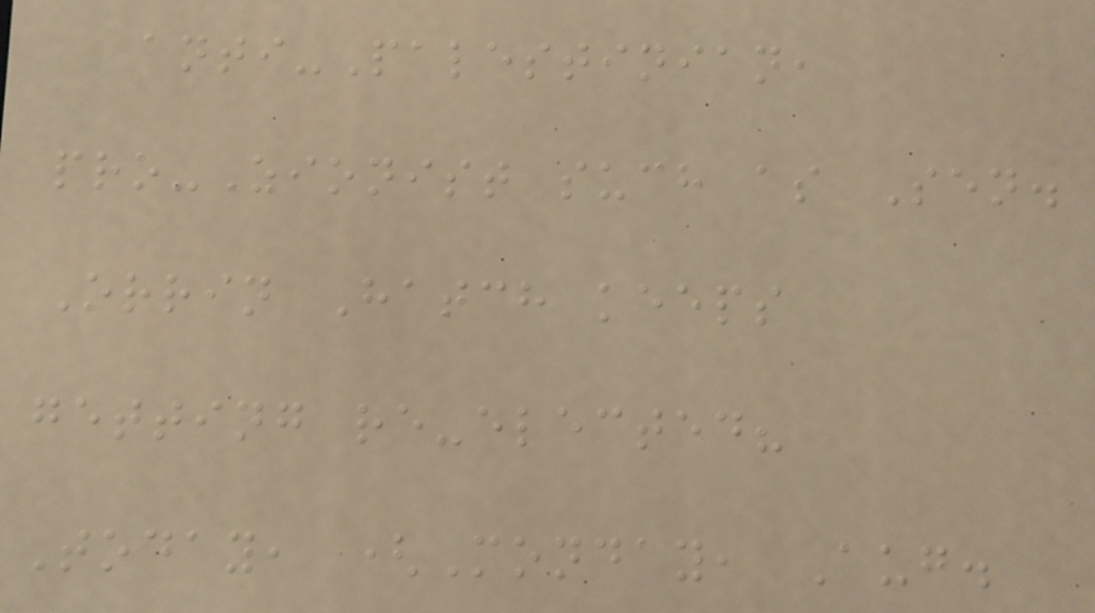anti-Palestinian,
pro-Zionist such as Sen.
Orrin Hatch keeps
getting re-elected?
Today, (Monday, Aug.
